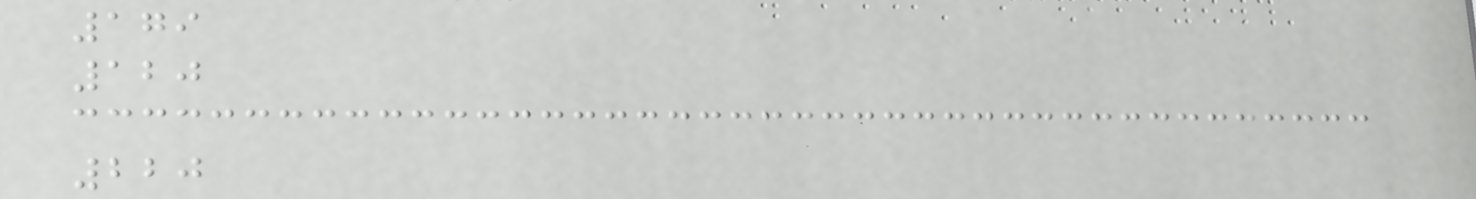179
120
220
